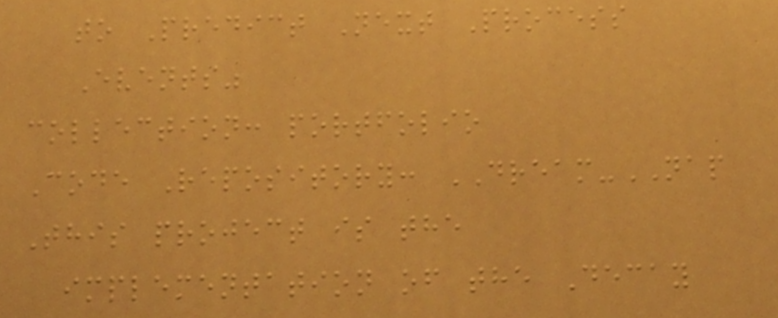to Predict Next Process
Events"
collection: portfolio
Code Repository: DREAM-NAP
This project is the
implementation of the Decay
